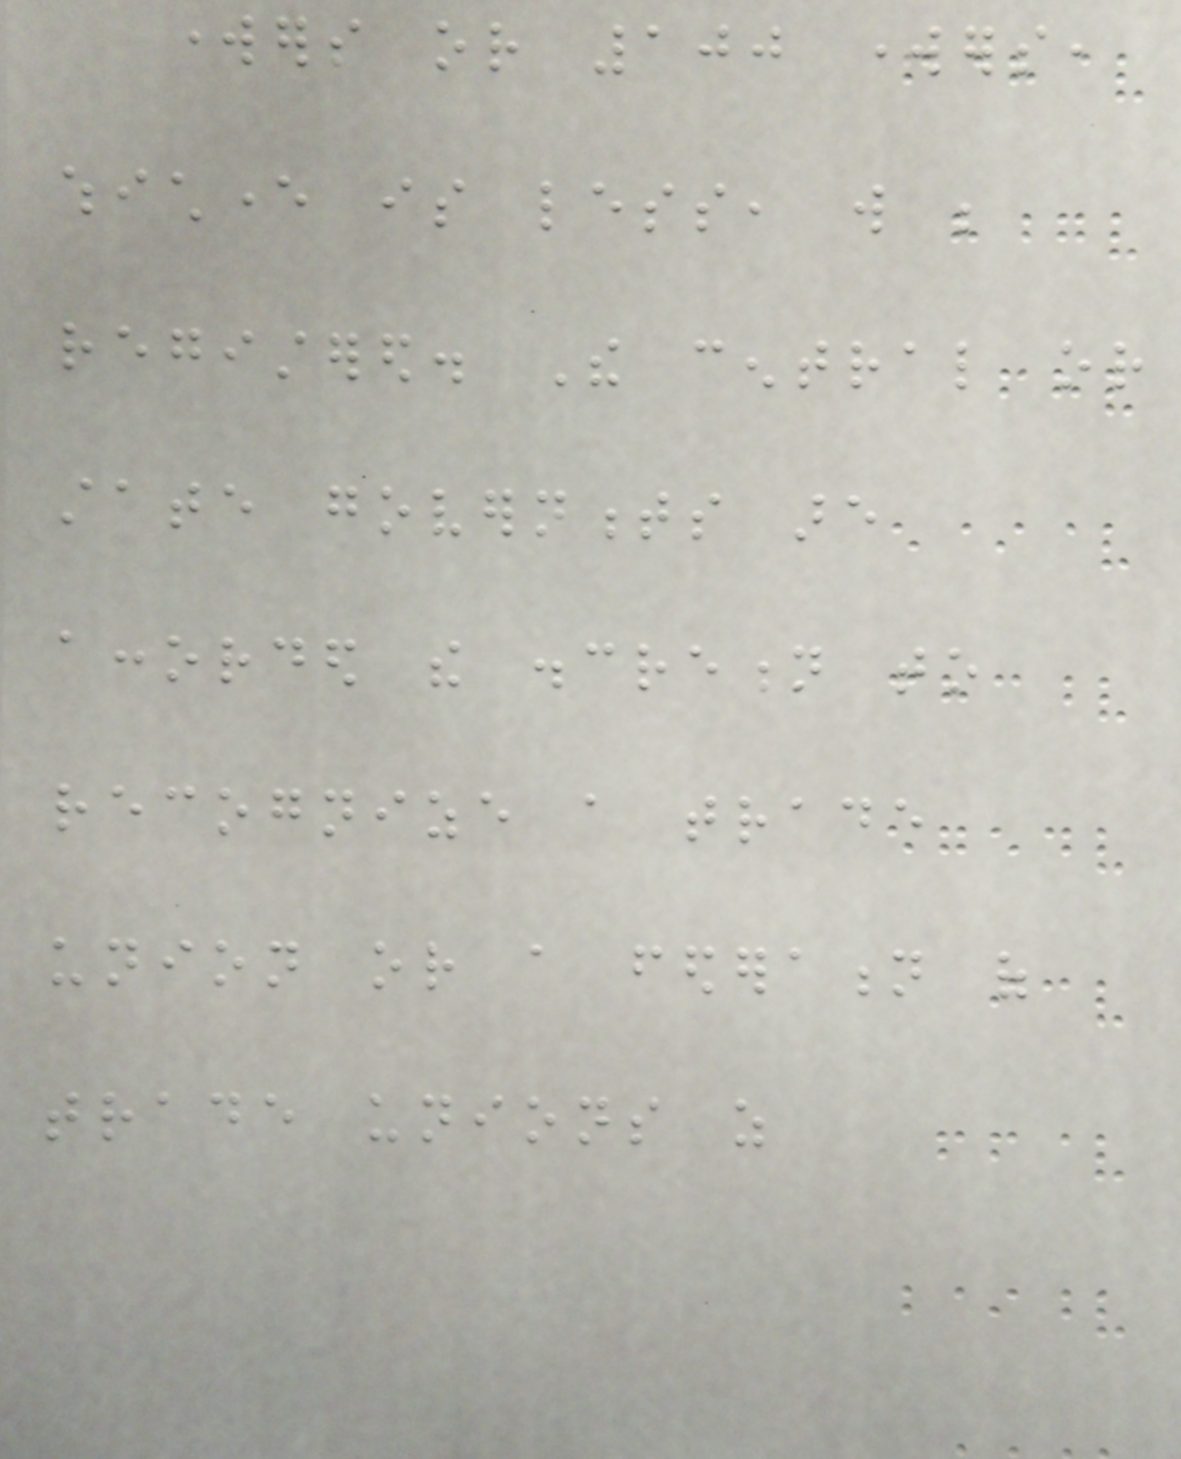workers or 100 workers,
whichever is less, will be
registered. The central or
state governments are
accorded the discretion to
recognize a trade
union or a federation of
trade unions as
